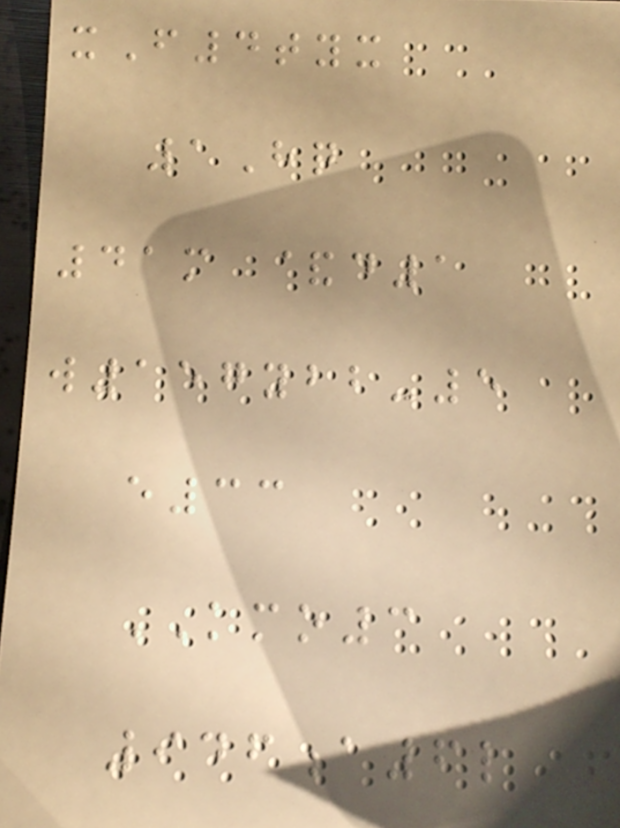xF4tyx
1Hq
41m &d1
w157ybb-5
e33
KMO3
946a6l
